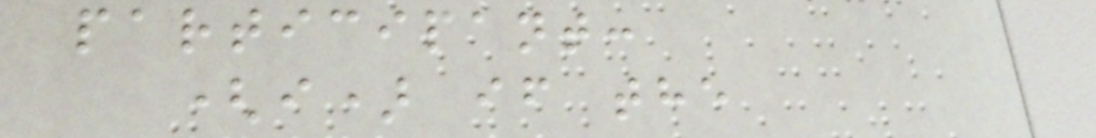participant:
(i) if the
